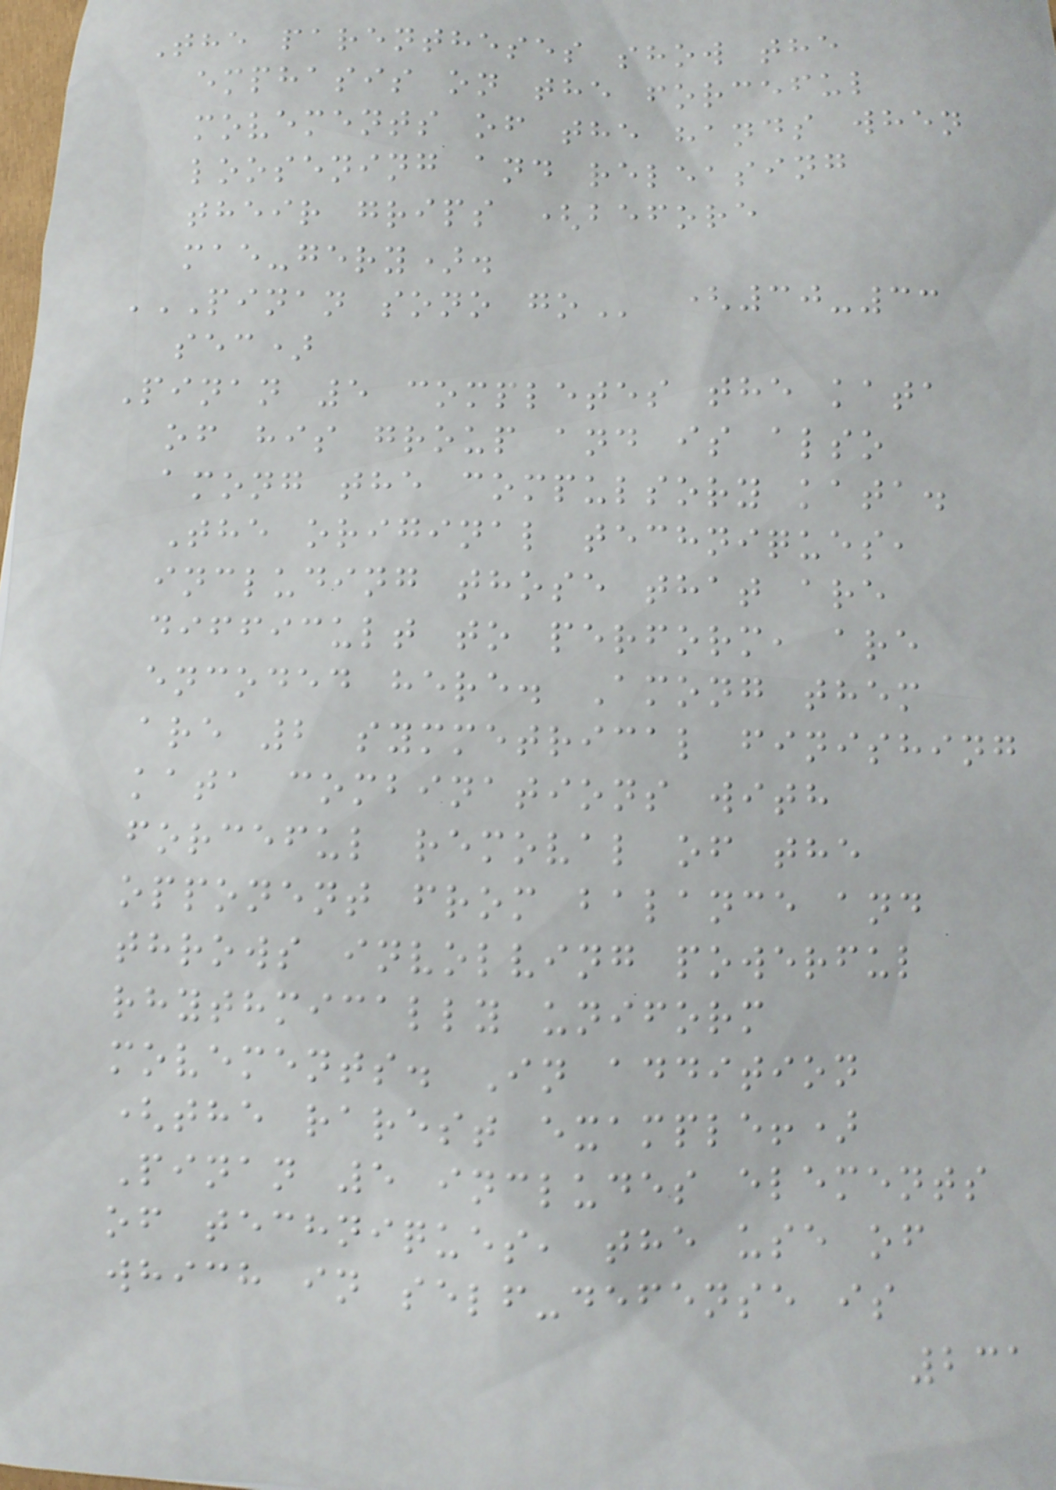The parentheses show the
emphasis on the forceful
movements of the hands when
loosening and releasing
their grips (before
mae-gery).
PINAN SONO GO (30-33
sec)
Pinan 5 completes the kata
of his group and is also
among the compulsory kata.
The original techniques,
including those that are
difficult to perform, are
encoded here. Among them
are 2 symmetrical finishing
kata combinations with
forceful removal of the
opponent from balance and
throws involving powerful
rhythmically uniform
movements. In addition
(the rarest example!)
Pinan 5 includes elements
of techniques, the use of
which in self-defense is
231
